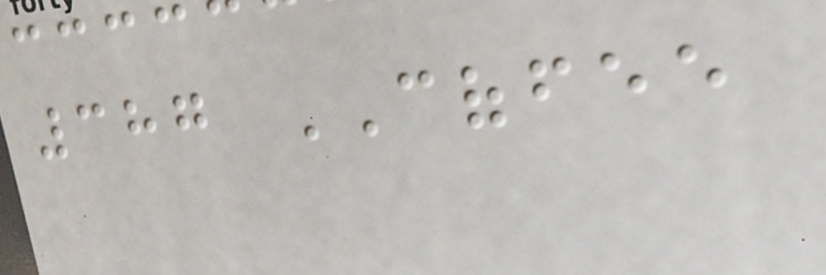387 COFFEE
